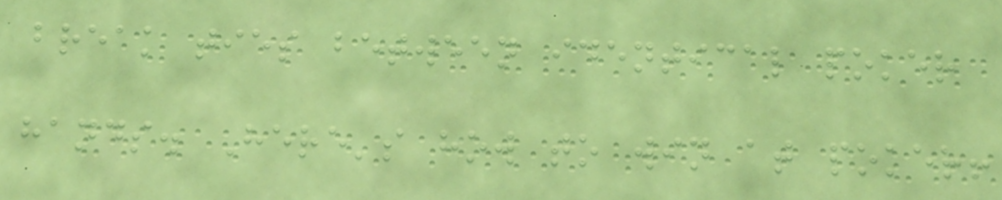break ties between identical poker
hands. Here's how to win at poker!
